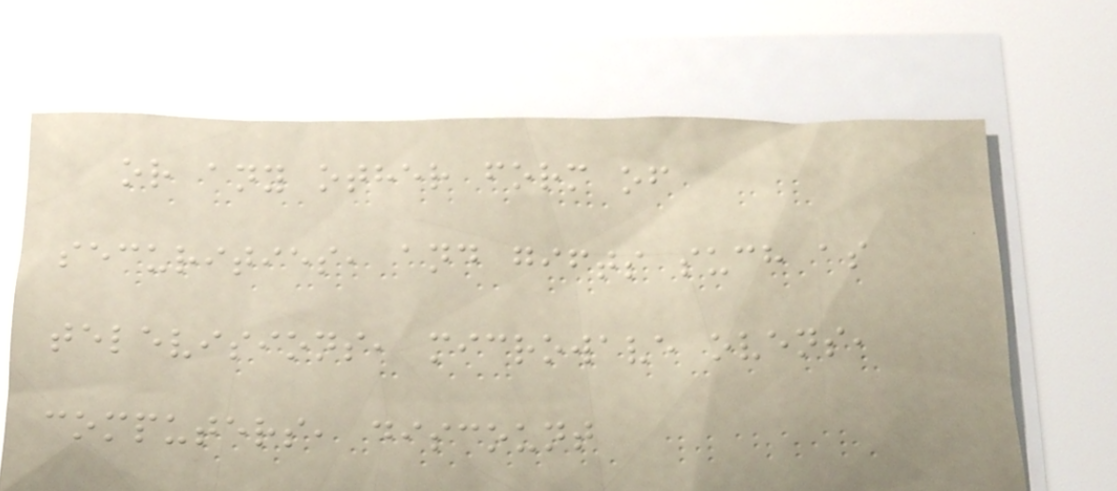or any other form of
securities, and gifts such as
televisions, microwave ovens,
computers, discount
